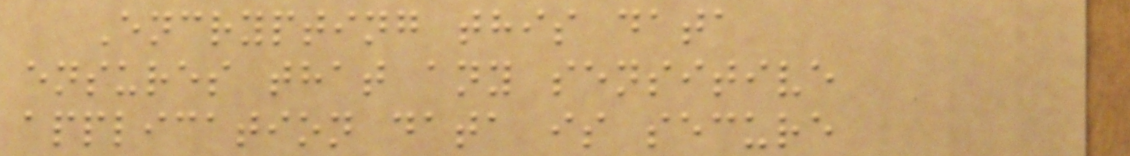Encrypting this data
ensures that any sensitive
application data is secure
